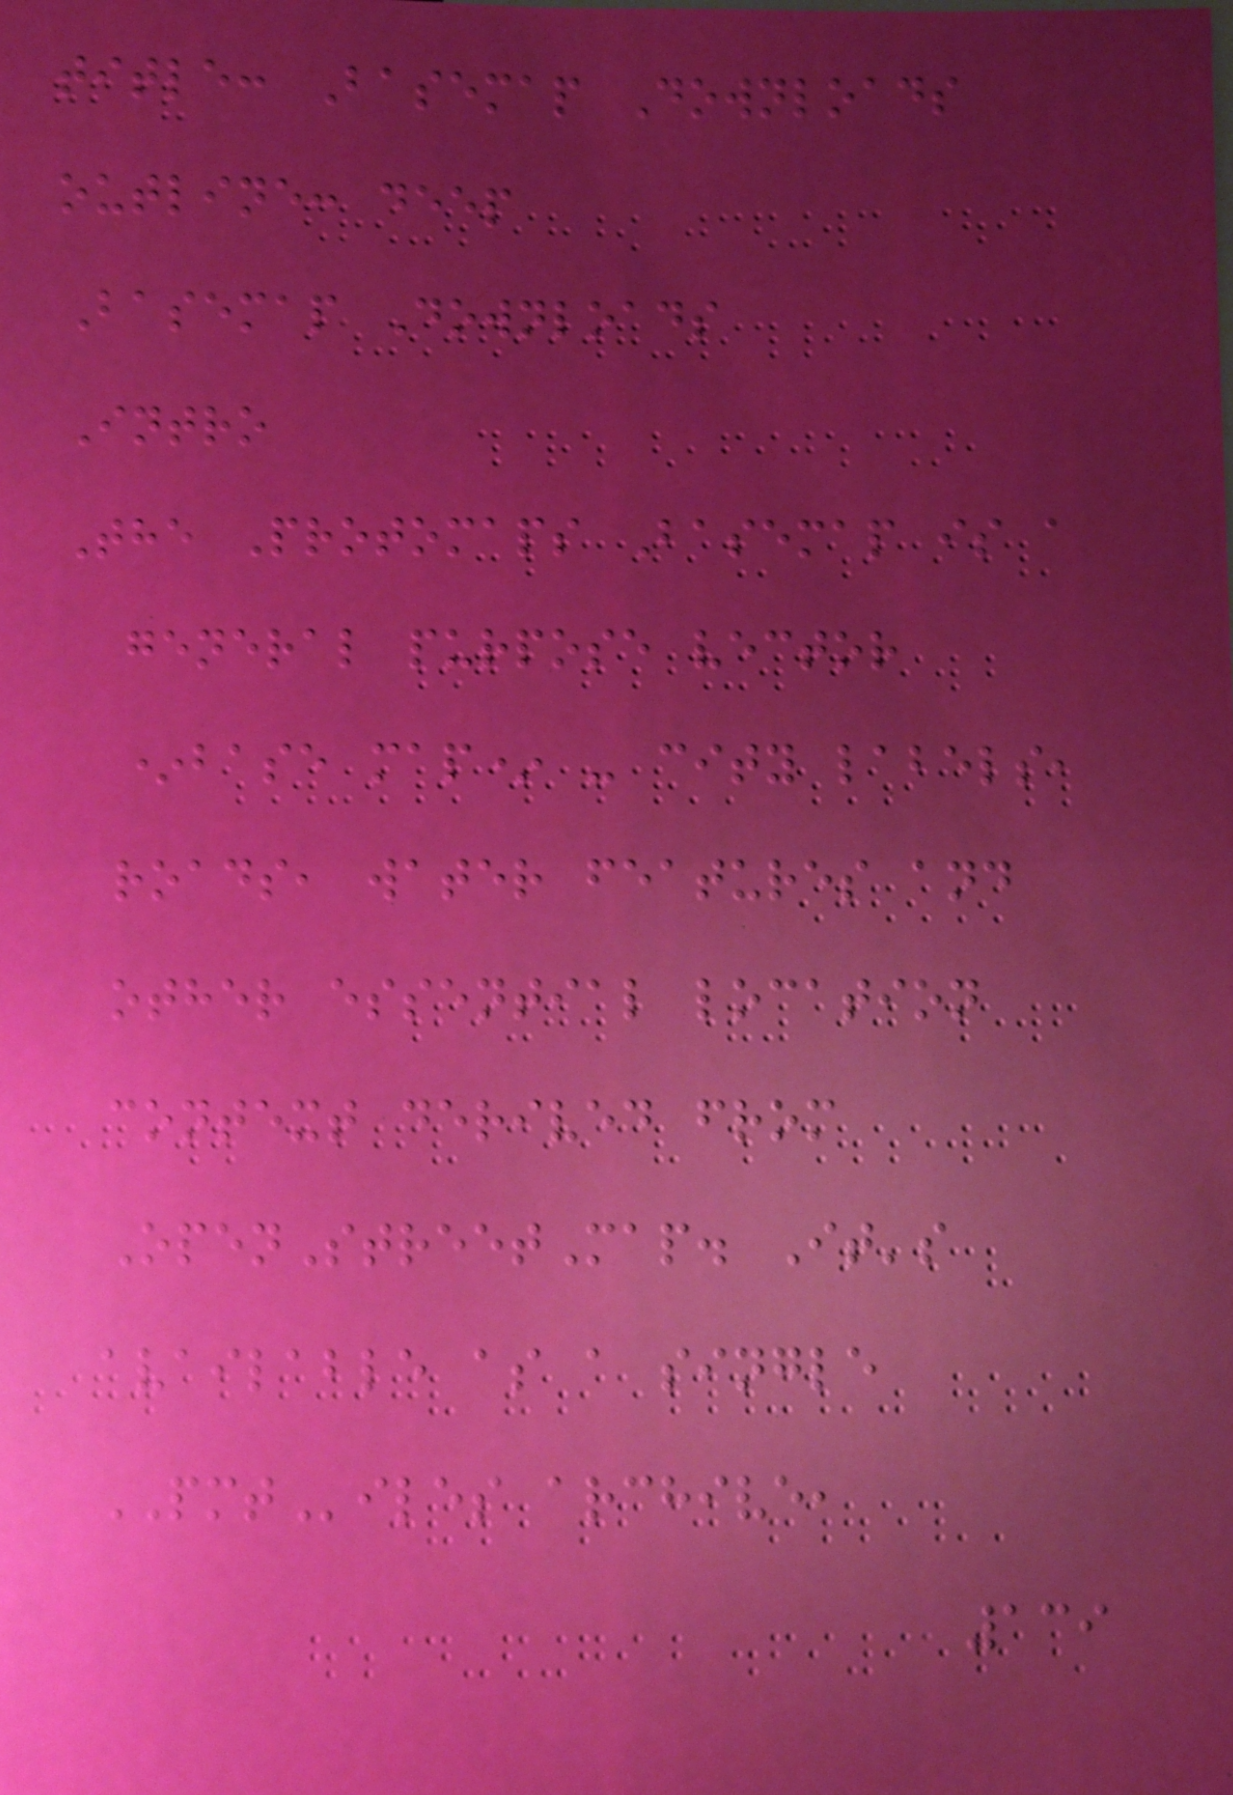title: Basemap Downloads
outline: deep
Basemap Downloads
Intro
The Protomaps Basemap is a
general purpose vector
*base map* - city labels,
roads, water features and
other essential location
context derived from
OpenStreetMap. It's
available as a single
PMTiles archive,
139
